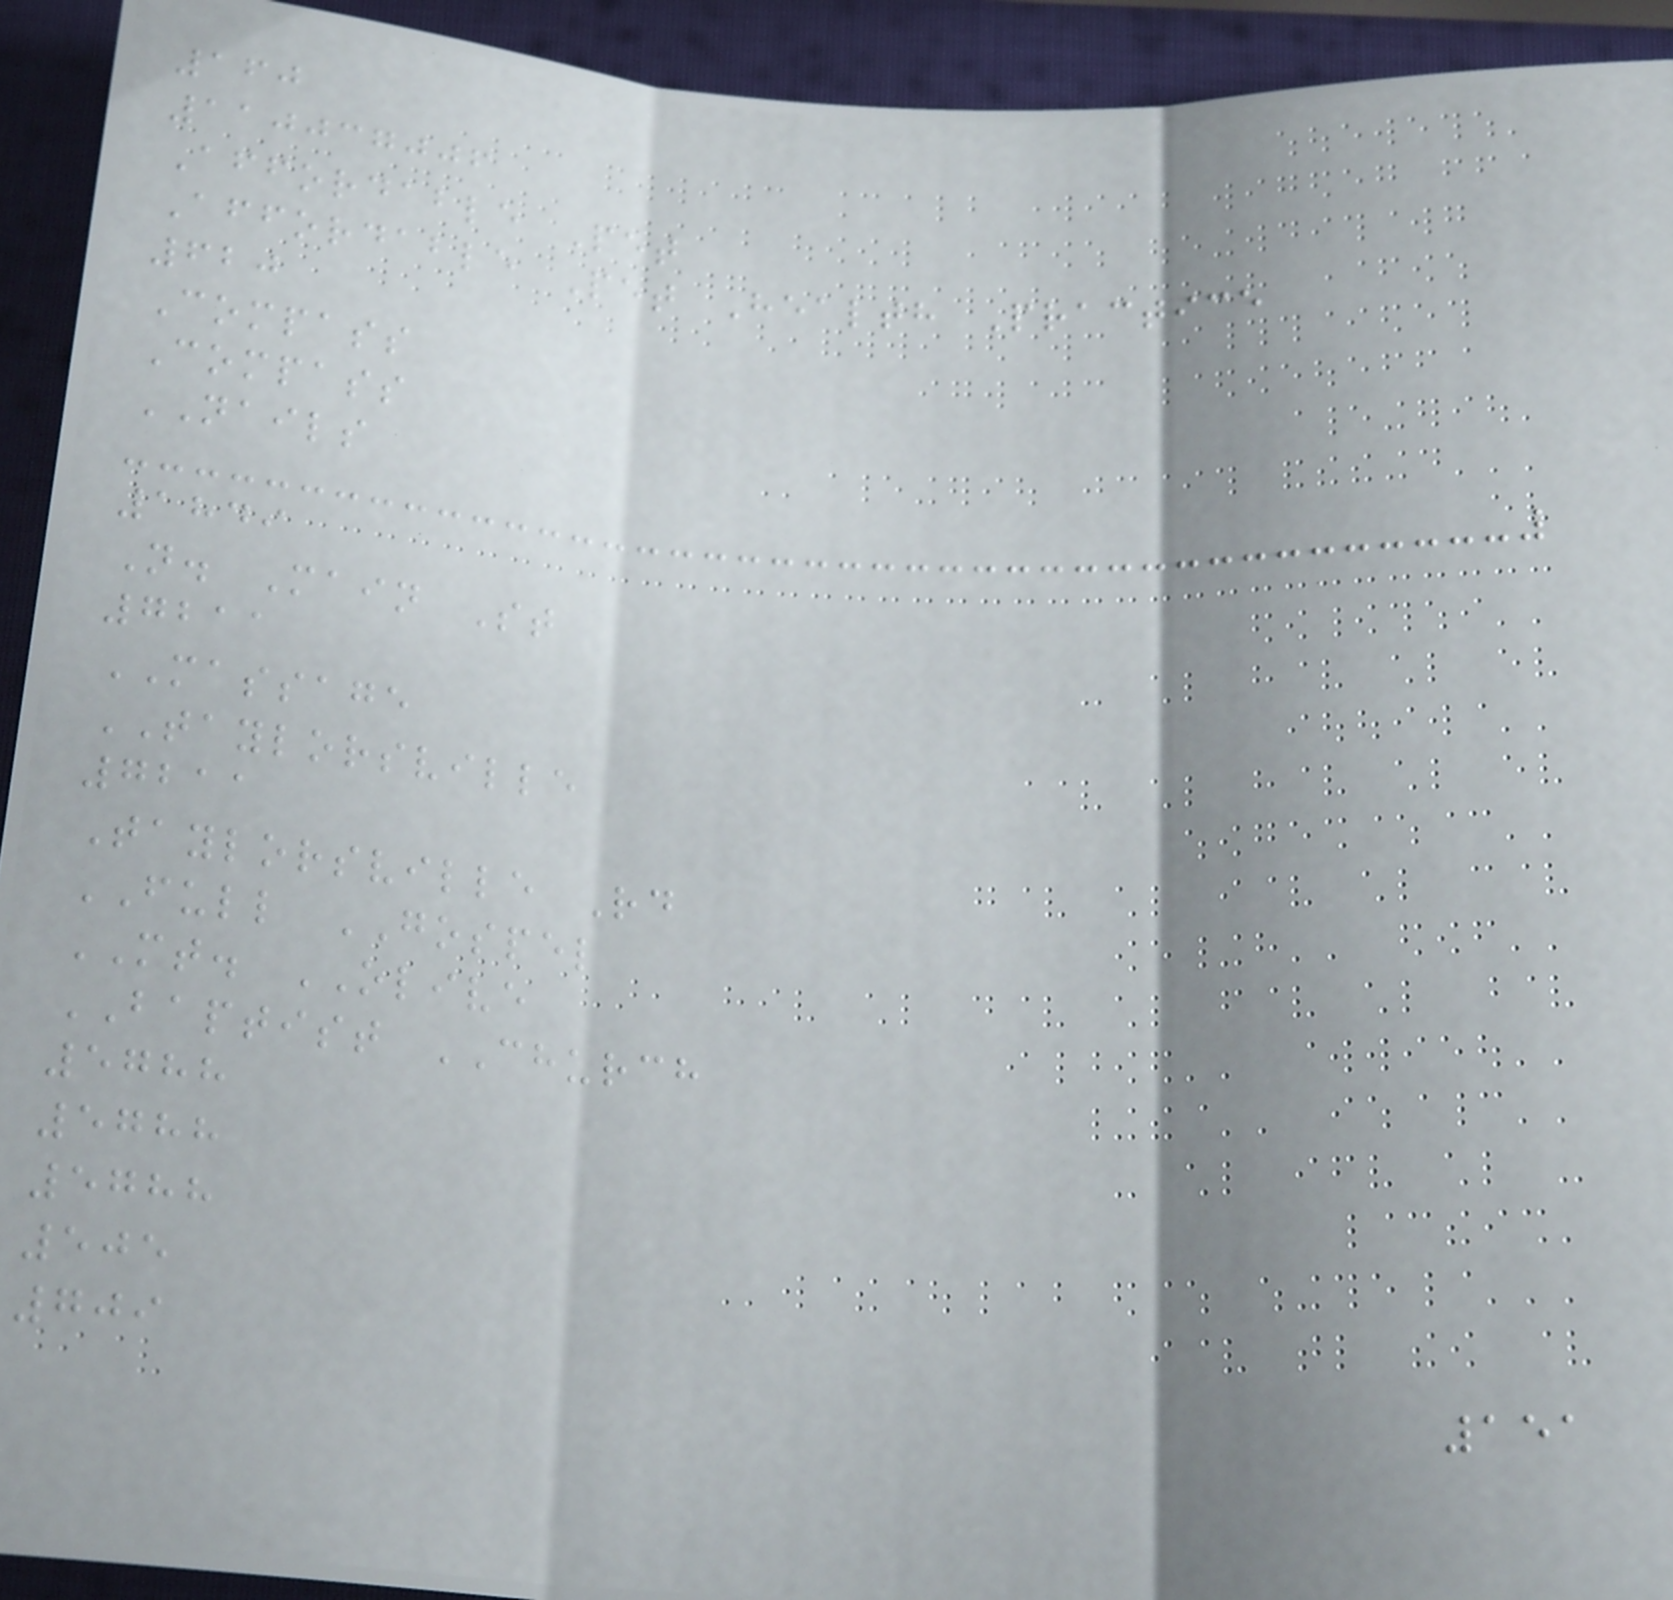160
110037006
Affordable Pet
Affordable Pet Health Practice
620
Compass
Compass
NAILS
1849
N. Main St
7211
MASSAGE
TAYLORSVILLE
7211
Taylorsville Rd
FULL GOSPEL
MT. OLIVE
BAPTIST CHURCH
5788
5788
5788
505
709
151
